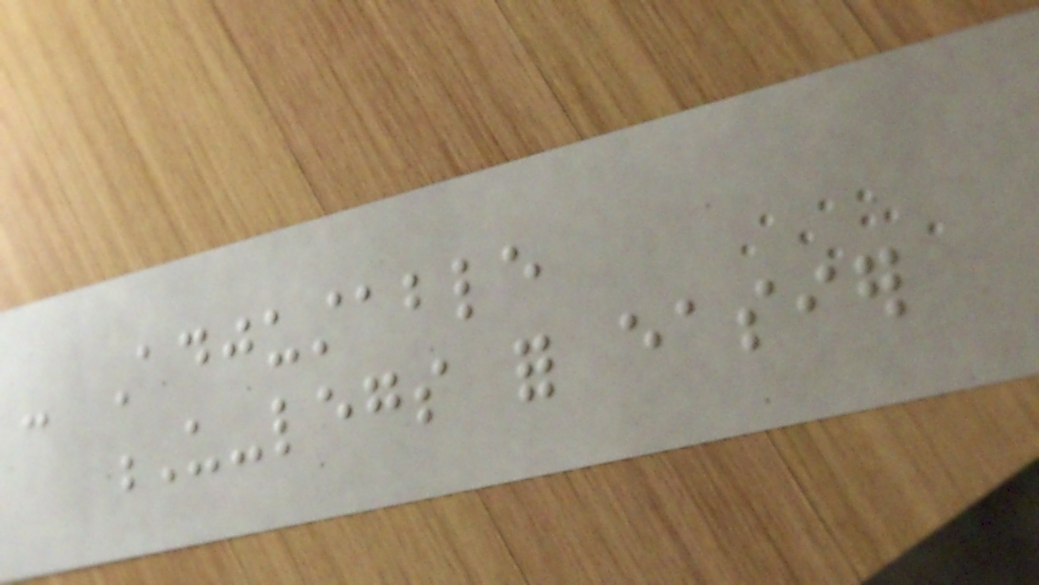- Adjustable
U-legs for easier
